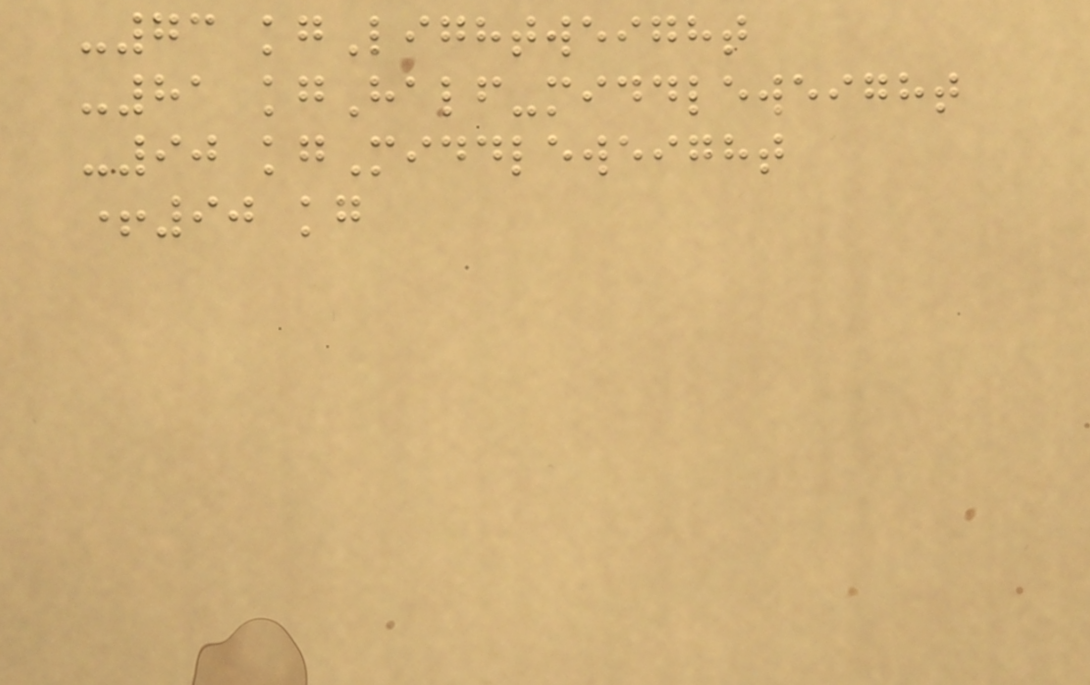-73 kgLightweight
-81 kgHalf-middleweight
-90 kgMiddleweight
+90 kg
